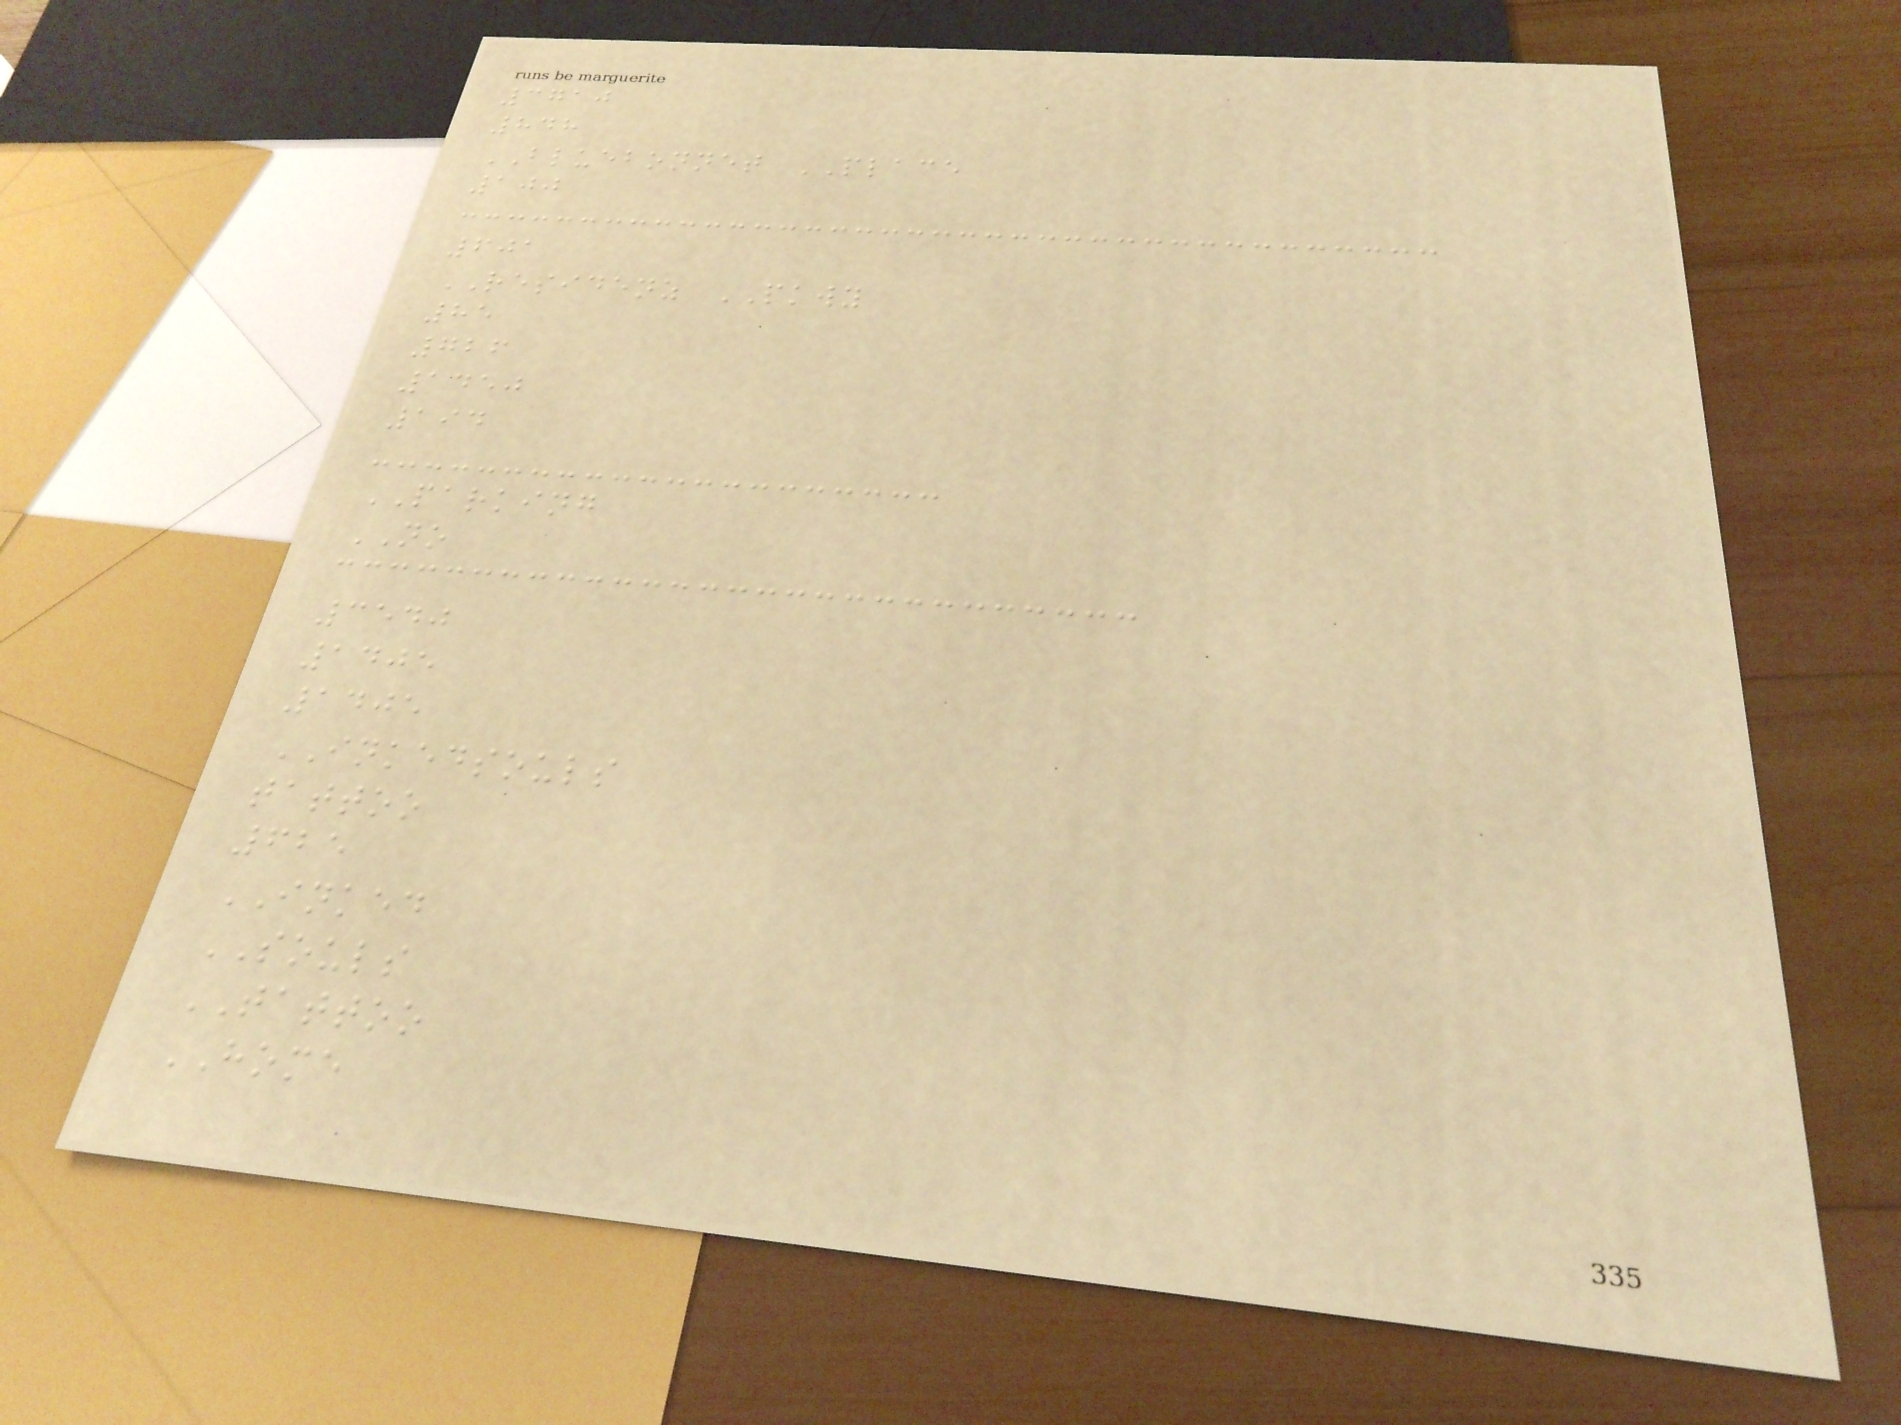3710
848
BLUEBONNET PLACE
100
601
RESIDENZ PKWY
85
726
1450
194
PARKING
NO
3540
1405
1405
INKEDSOULS
tattoo
625
INKED
SOULS
TATTOO
HOME
